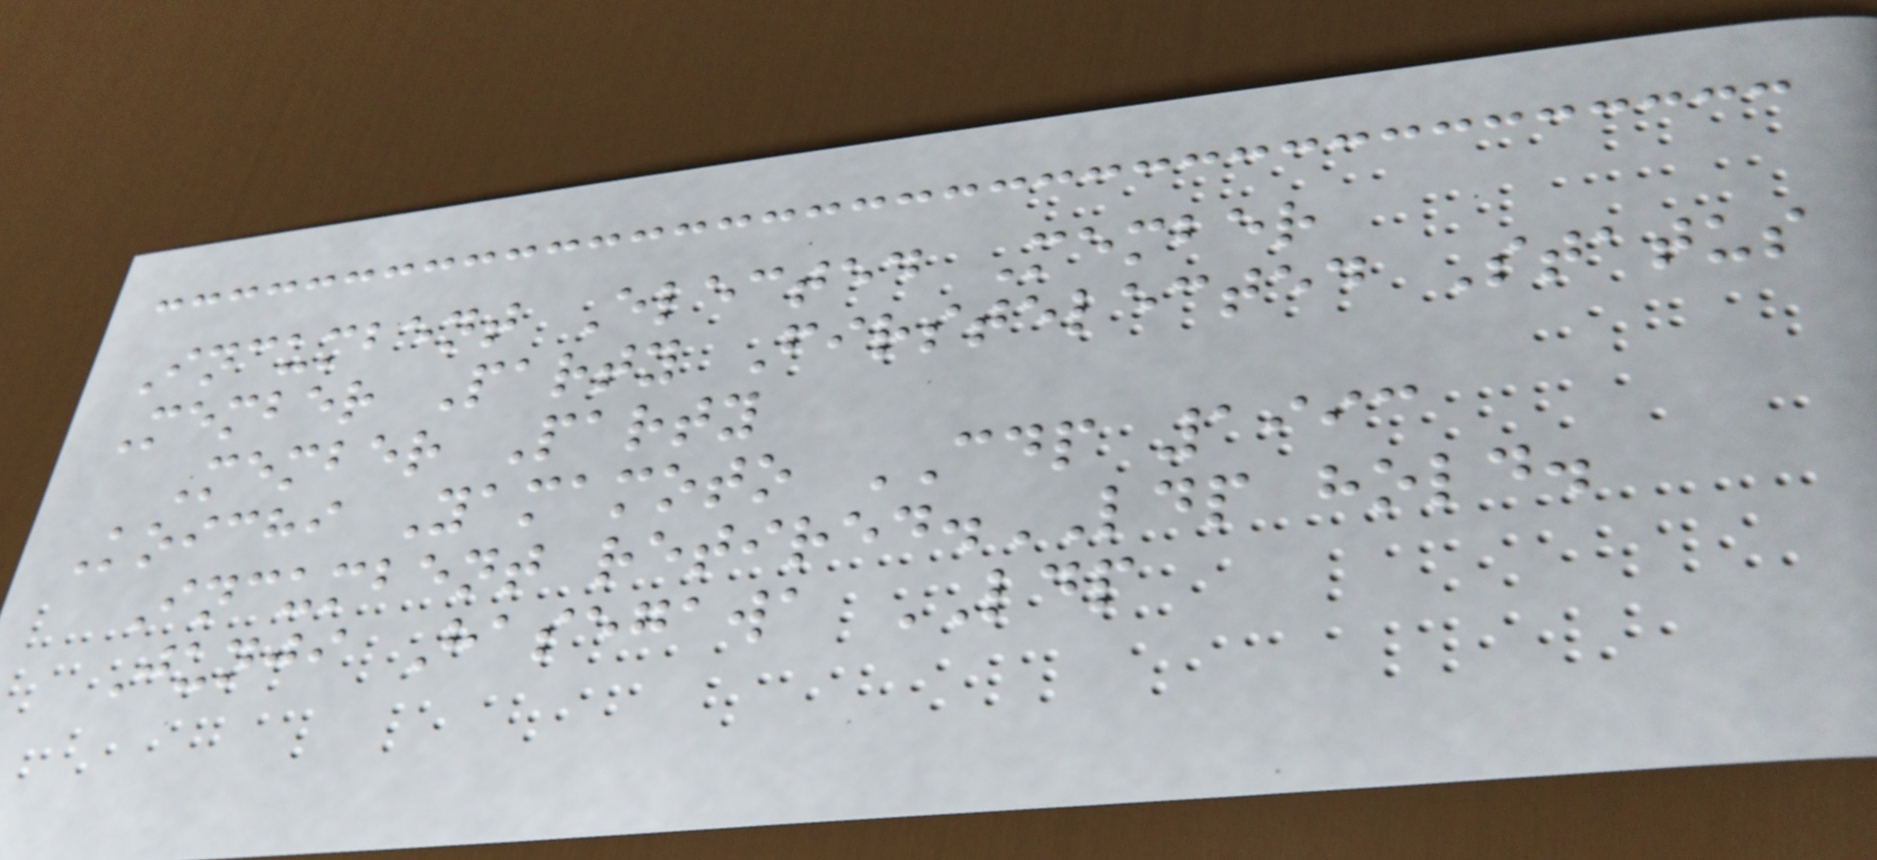Incumbent Elected Member
Member Party Firstelected Status
Member Party
Koichi Yamamoto CDP 1993
Incumbent retired.LDP hold.
Junji Hasegawa LDP
